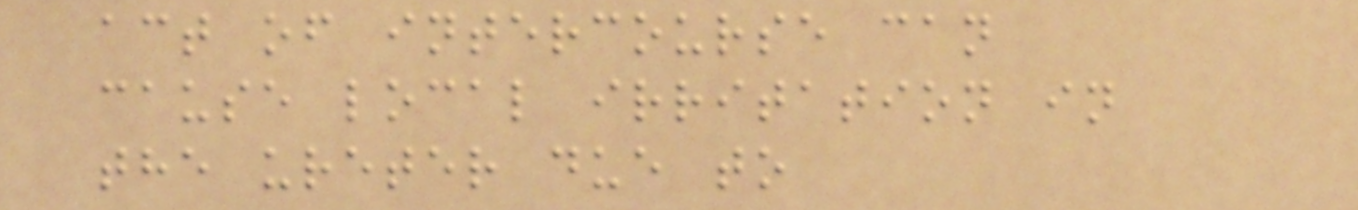act of intercourse can
cause local irritation in
the ureter due to
